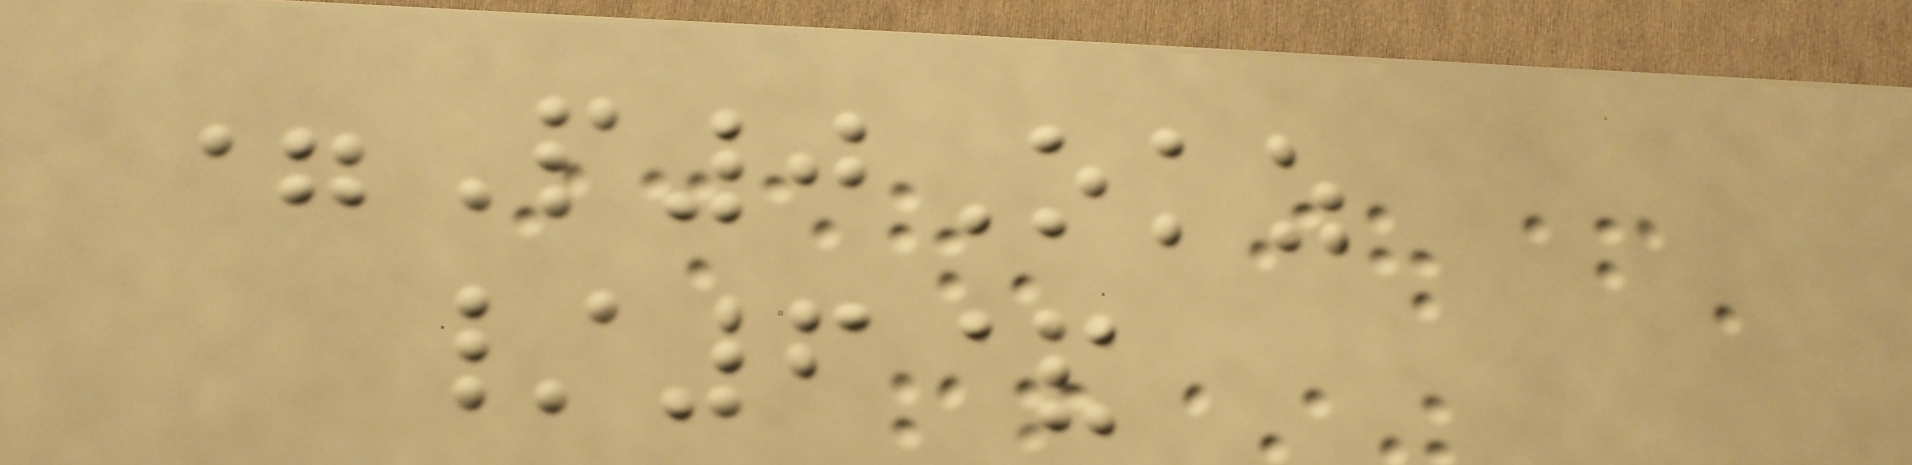=P0Okz
/6&
